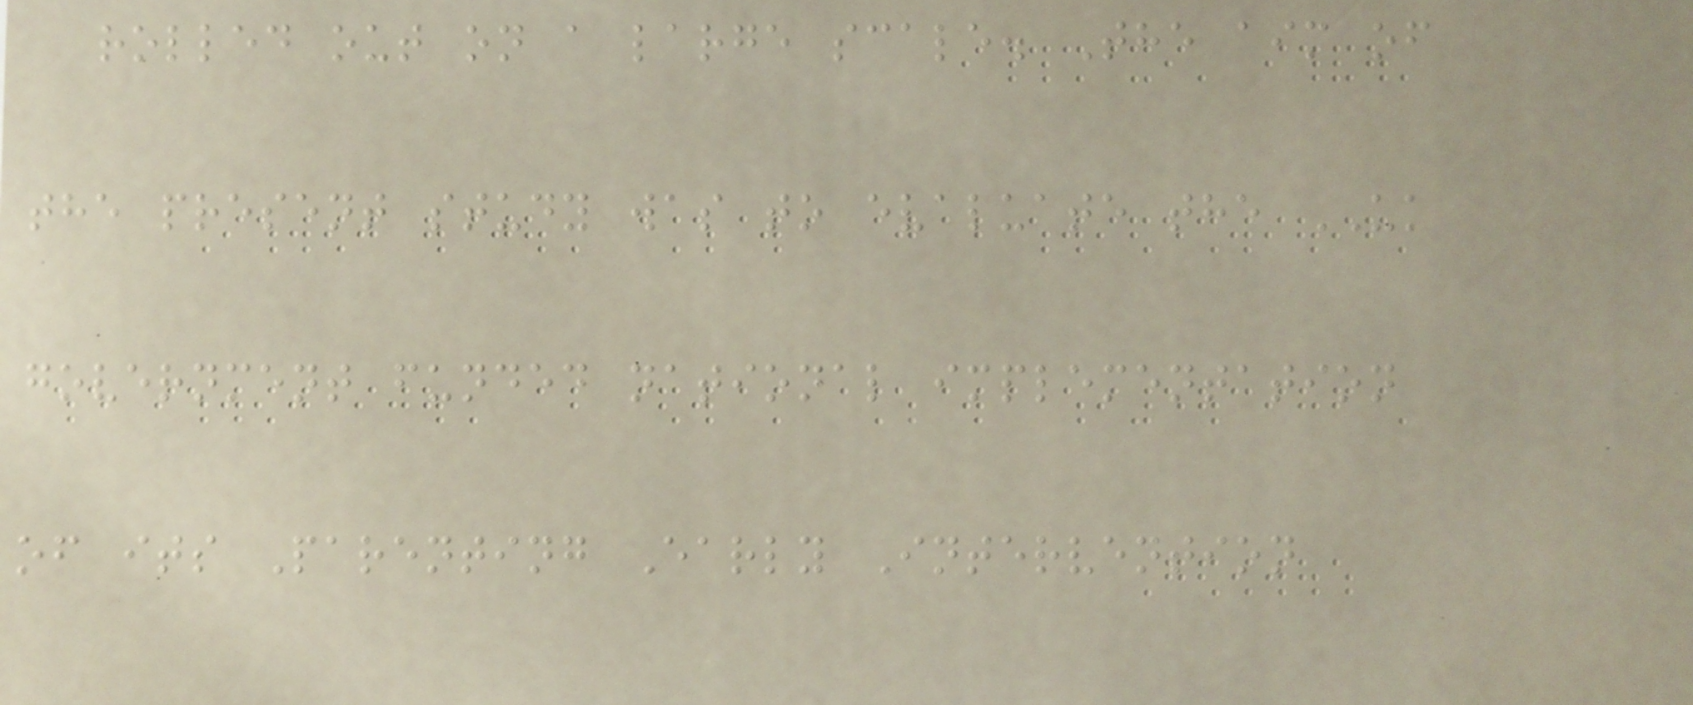rolled out on a large scale. The aim of
the present study was to evaluate the UK
government funded national implementation
of its Parenting Early Intervention
